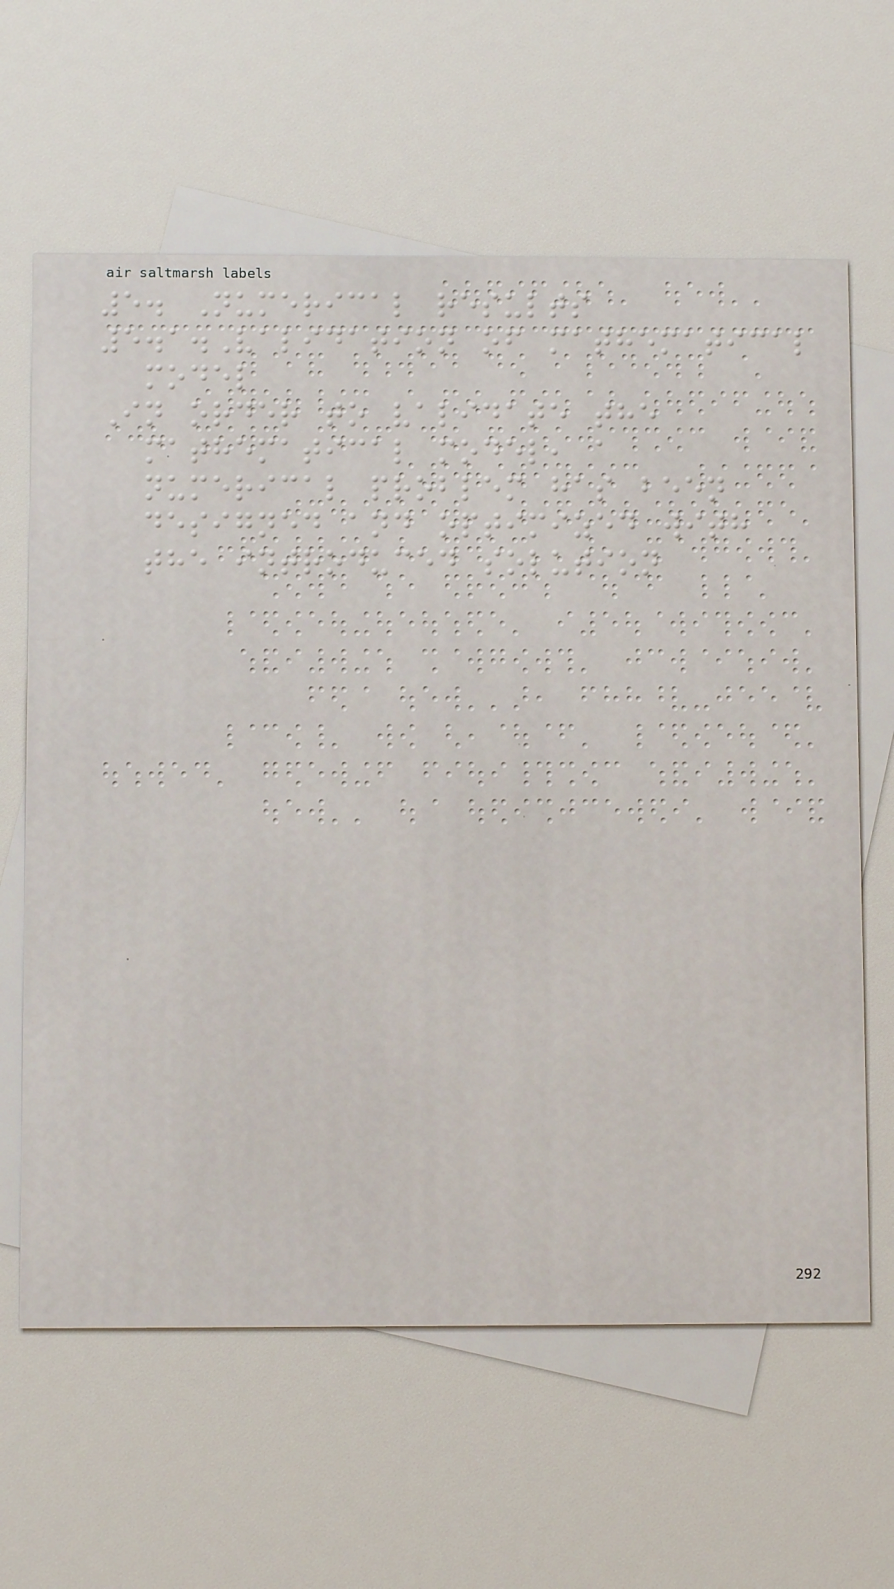5. Numerical results
5.1.Validation of mathematical
model
In order to validate the
mathematical model, a
numerical problem has been
designed and optimized with
the introduced solution
